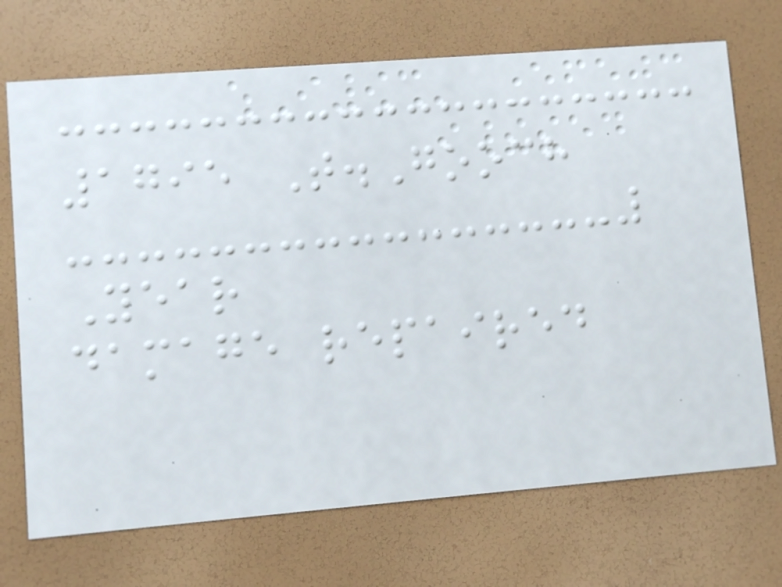1795 T.Gooch
Year
damage repaired
